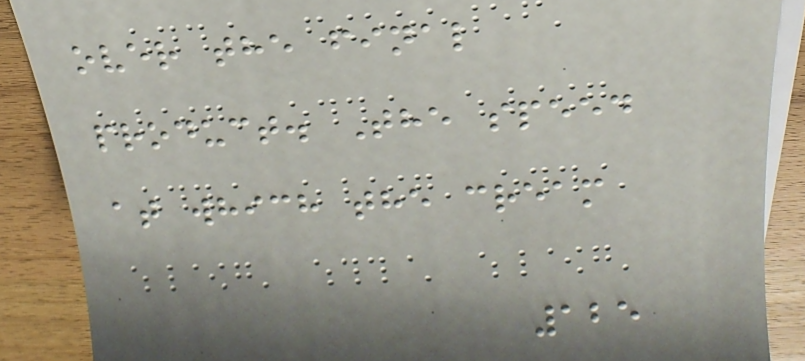over the final
product. The speed
at which the cream
125
